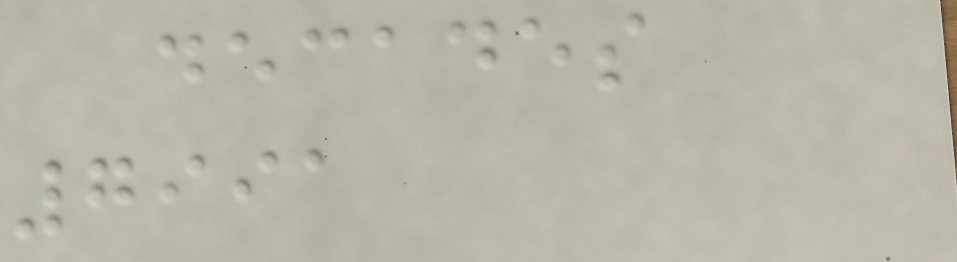decades
7991
